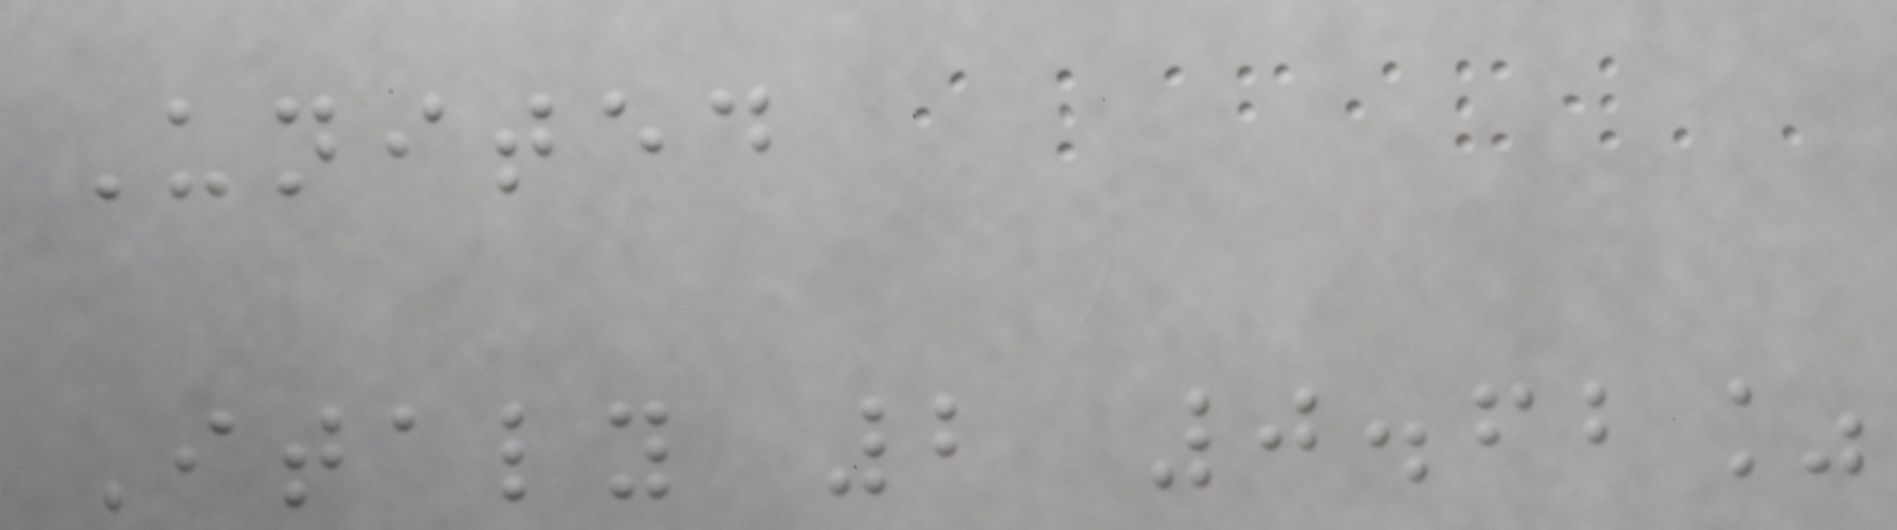United
Italy 2 0.62%
